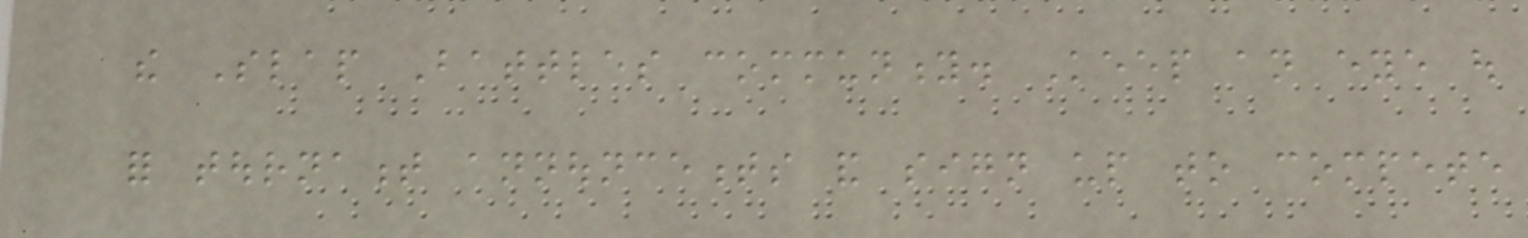the Slap Battles community. Keep an eye out
for tournament announcements and sign up to compete
